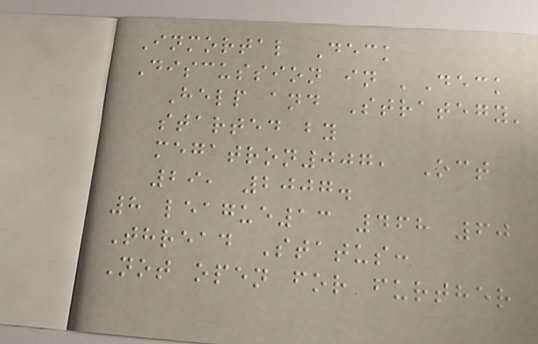Inmortal Deck
Discussion in 'Deck
Help and Strategy'
started by
megatron007, Oct
29, 2007.
8 league13 468 60
Thread Status:
Not open for further
